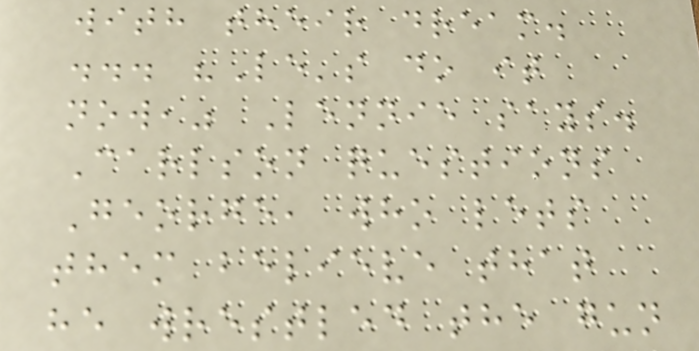with their dream.
... "Le's do it
now," Lennie says.
Carlson questions
George, who lets
them believe that
he wrestled the gun
